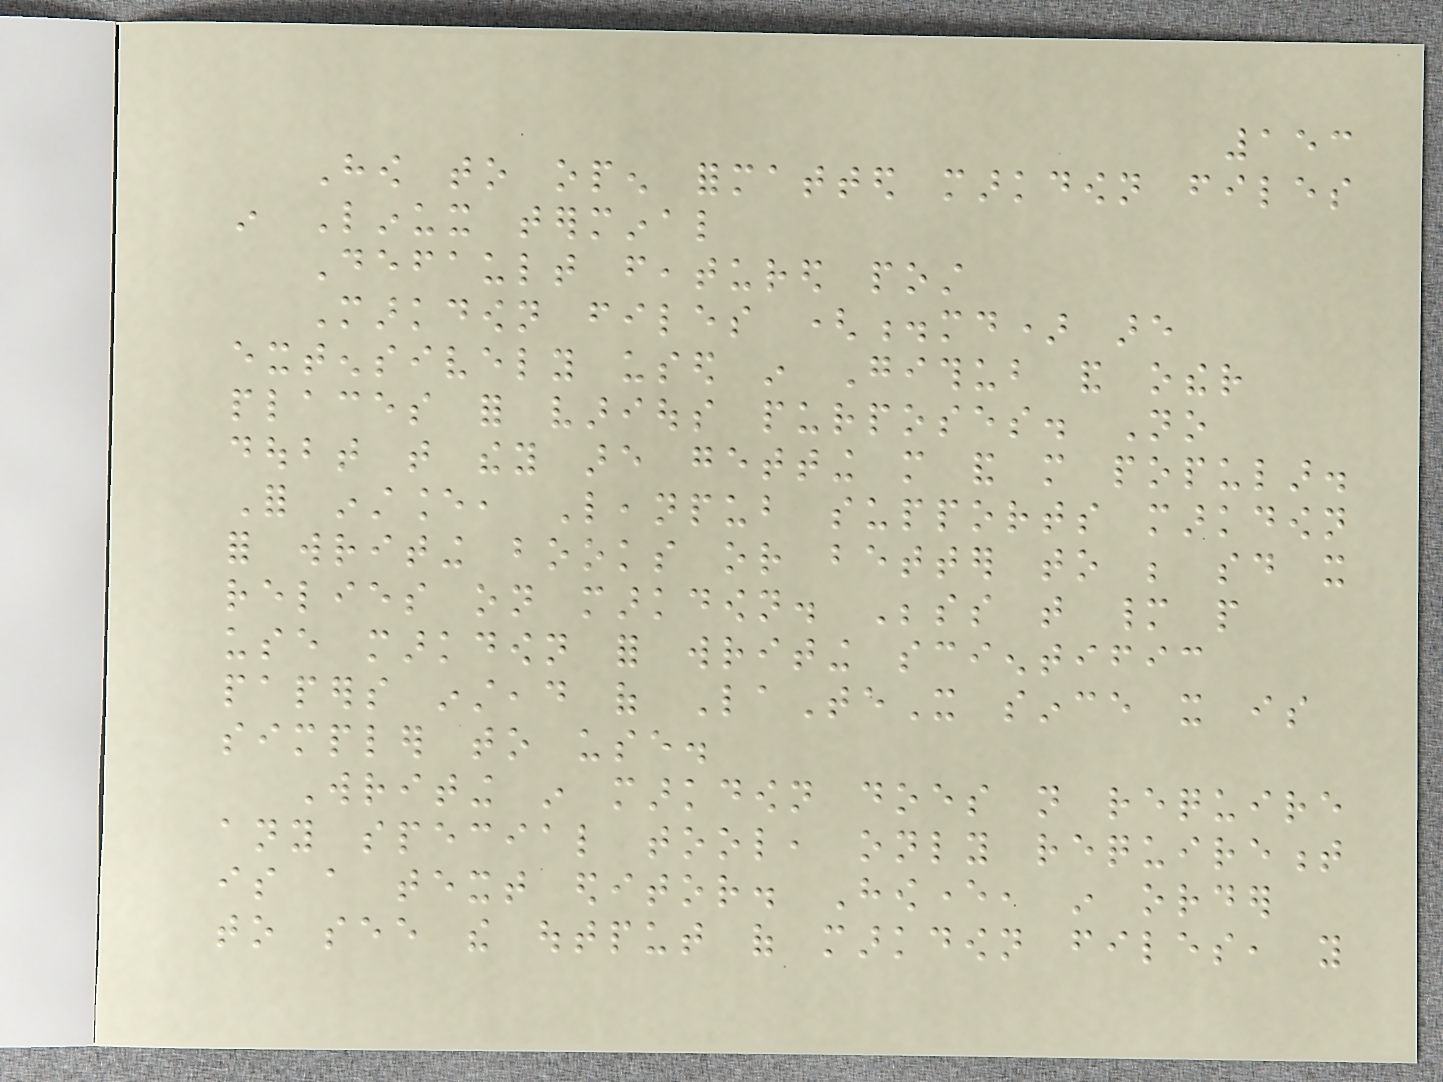153
How to open formatted markdown files
in Linux terminal
Default featured post
Markdown files (.md) are
extensively used in Github and other
places for various purposes. No
doubt that they are getting more and more popular.
For instance, Leanpub supports markdown
for writing books or better to be said it
relies on markdown. Besides that many people
use markdown for writing scientific
papers instead of LaTeX since it is
simpler to use.
Writing in markdown does not require
any special tool, only requirement
is a text editor. However, in order
to see the output of markdown files, you
